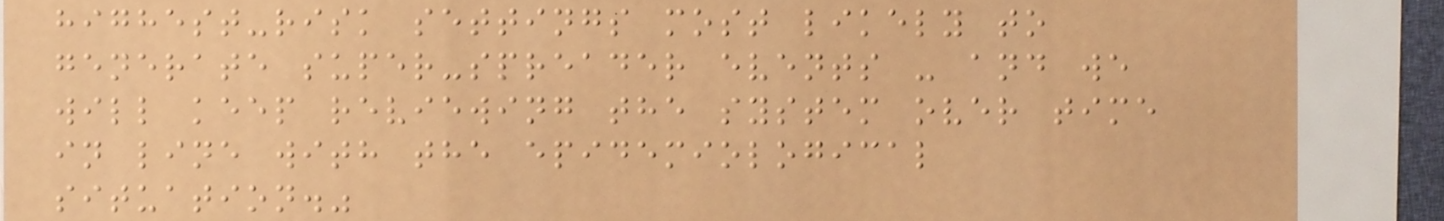highest-risk settings most likely to
generate super-spreader events - and we
will keep reviewing the system over time
in line with the epidemiological
situation."
